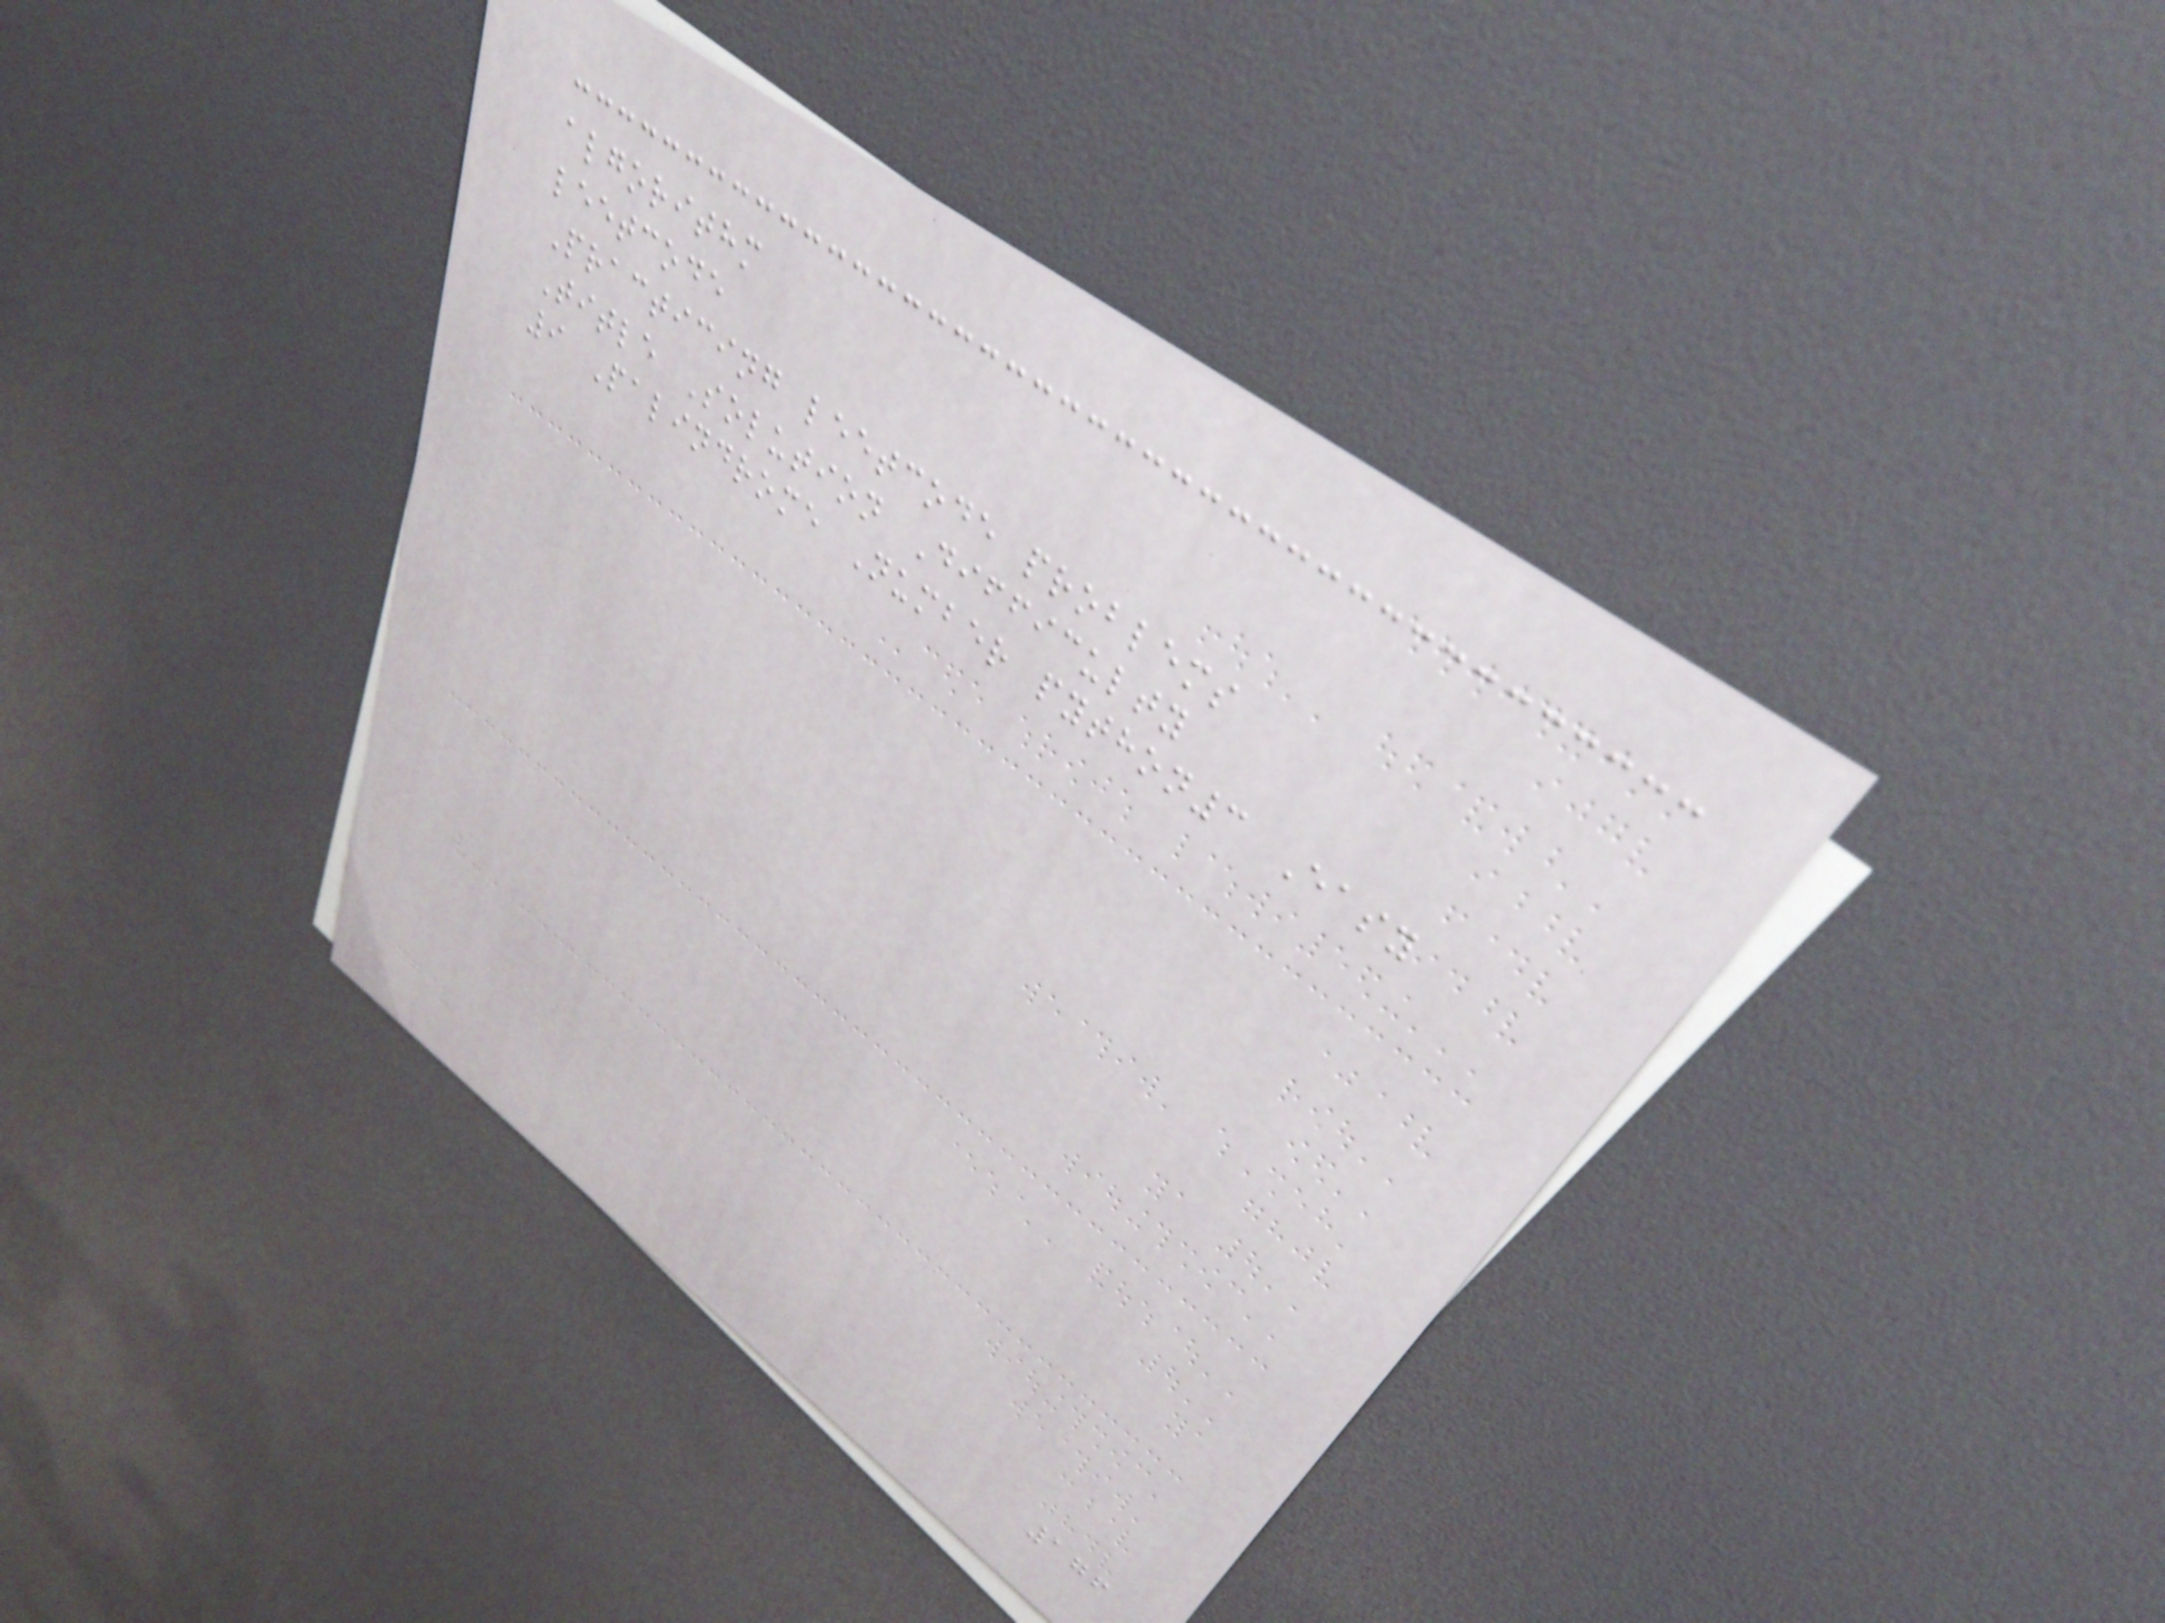algorithm
leetcode
Practicing leetcode problems
Title Solution Difficulty
9 Palindrome Number python3 Easy
176
